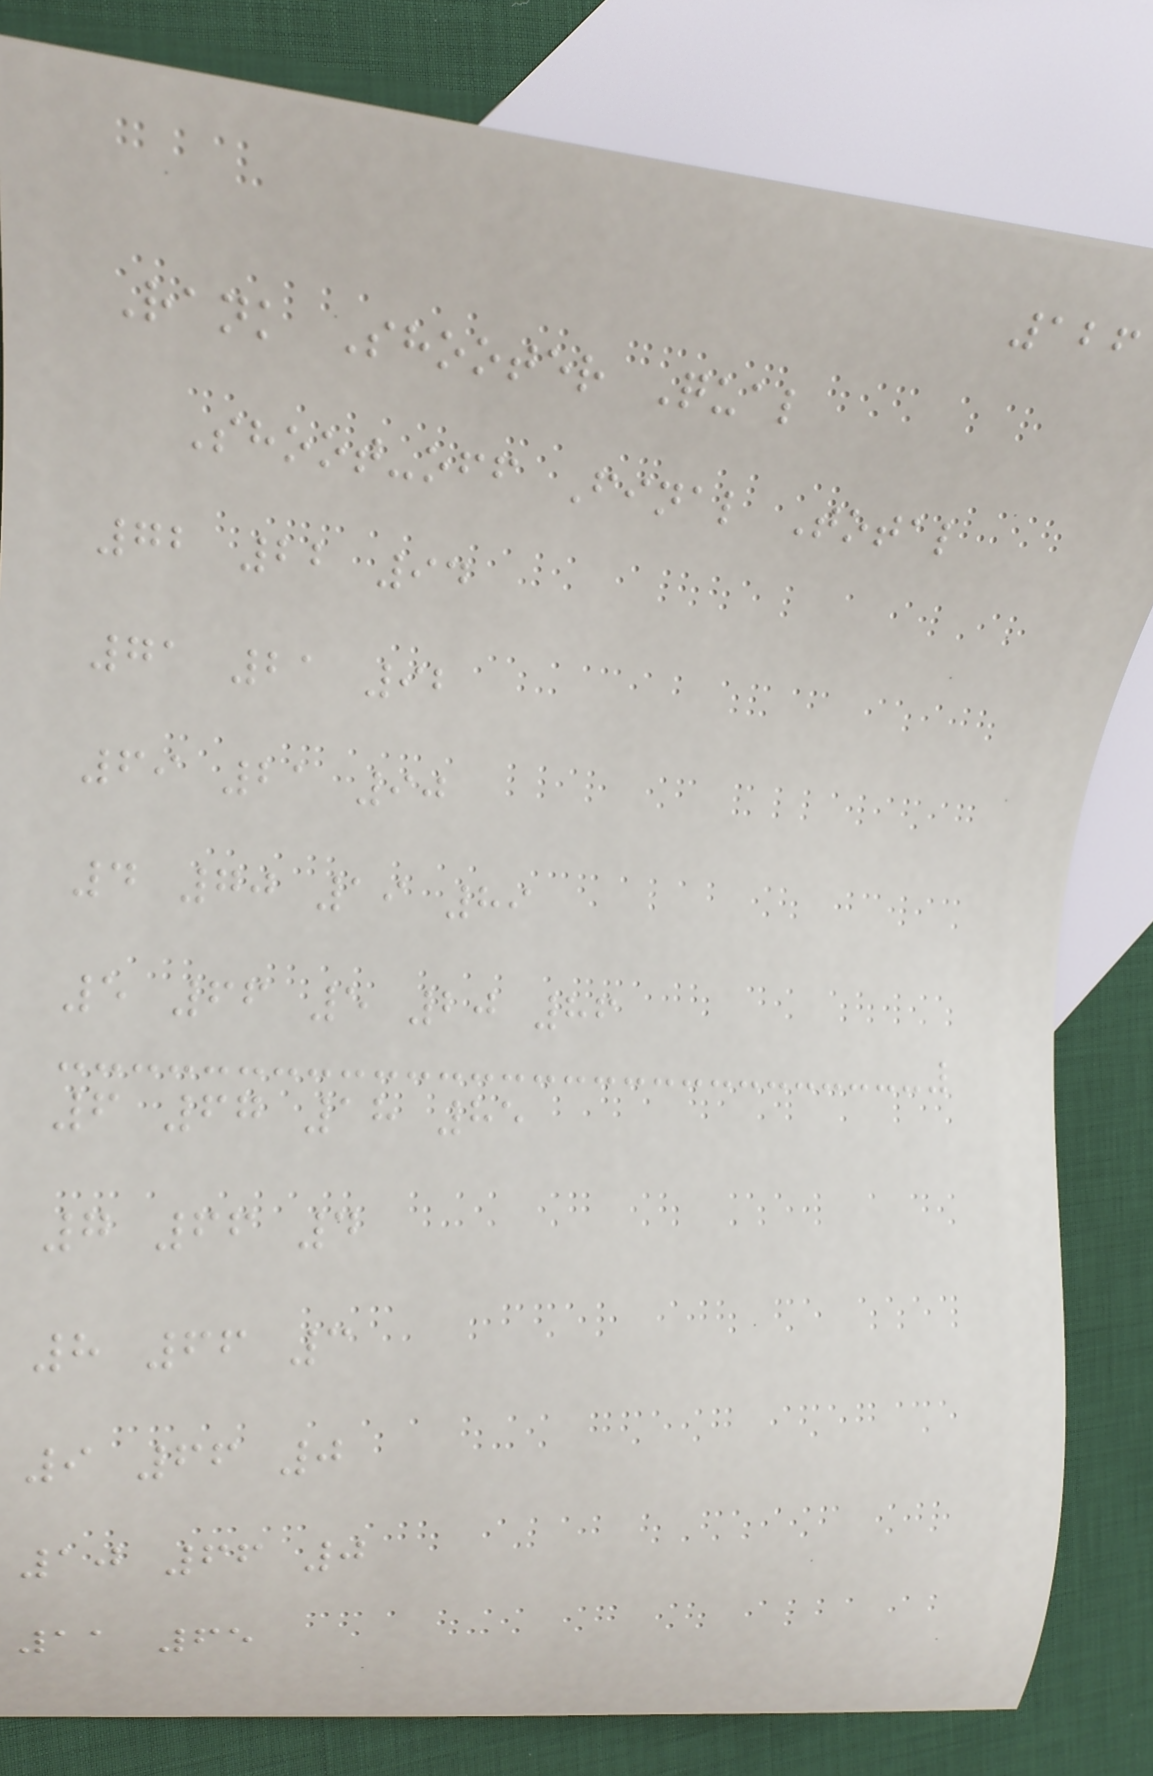126
Rank Shooter Qual
Shoot-off Final Total
72 22 94
71 21 92
69 21 90
4 70 19 89
5 66 5 20 86
6 67 18 85
7 66 4
8 66 3
9 66 0
10 66 0
11 65
